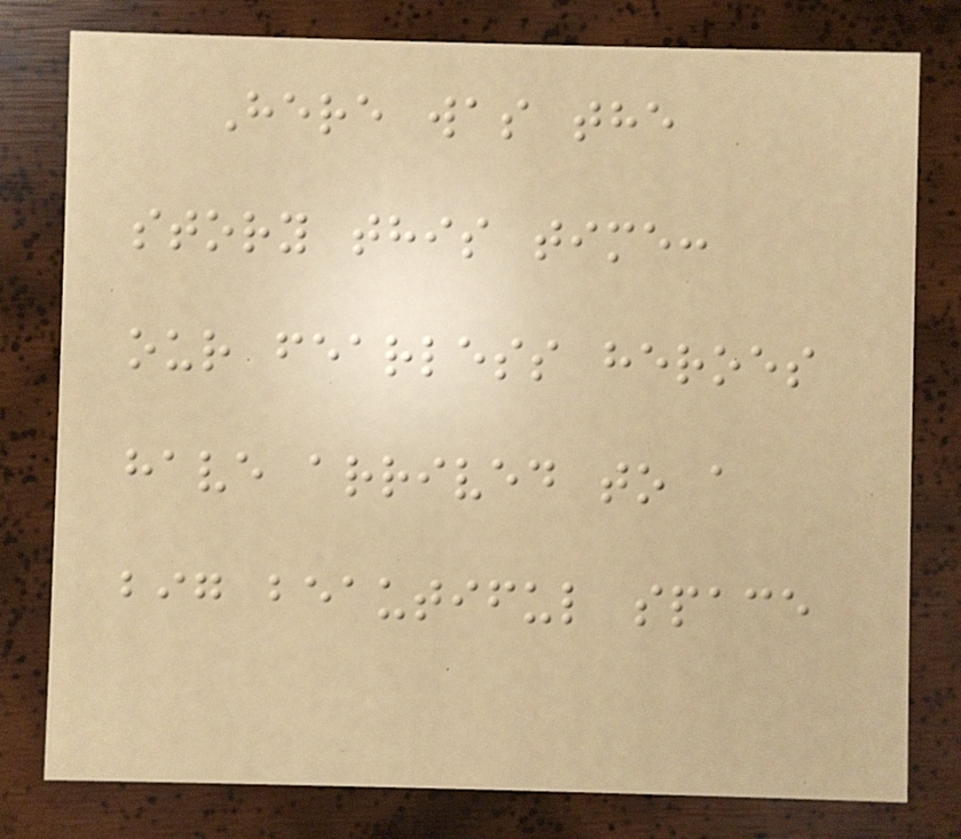Here was the
story this time:
our fearless heroes
have arrived to a
big beautiful space
